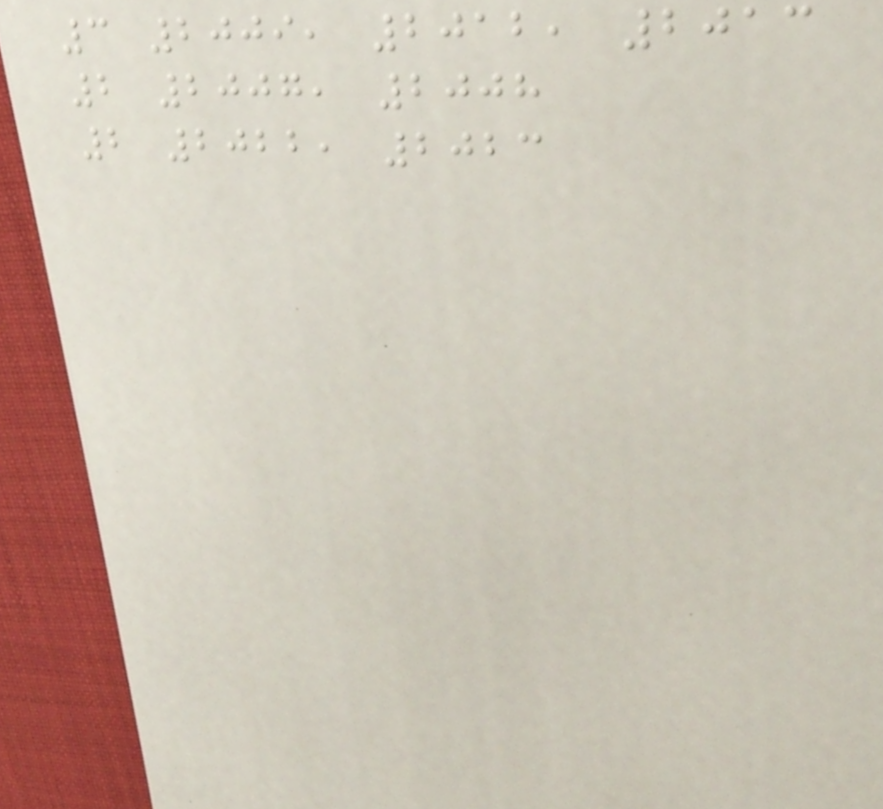3 2009, 2012, 2013
2 2007, 2008
2 2022, 2023
